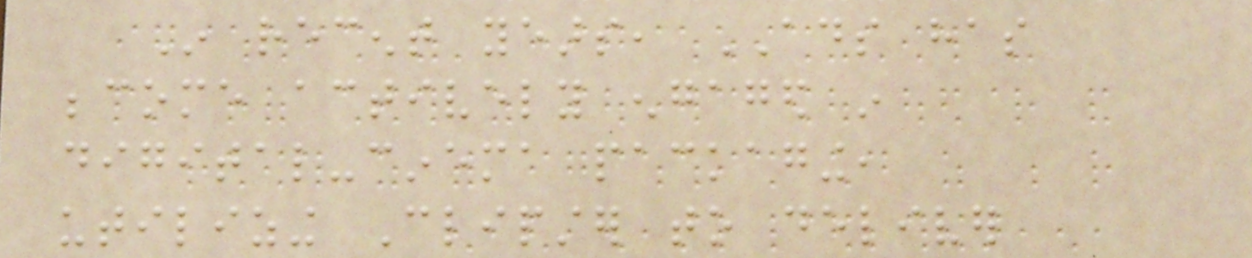In recent years, ADS has
become actively engaged in
digital-cinema packaging,
utilizing Clipster to deliver
